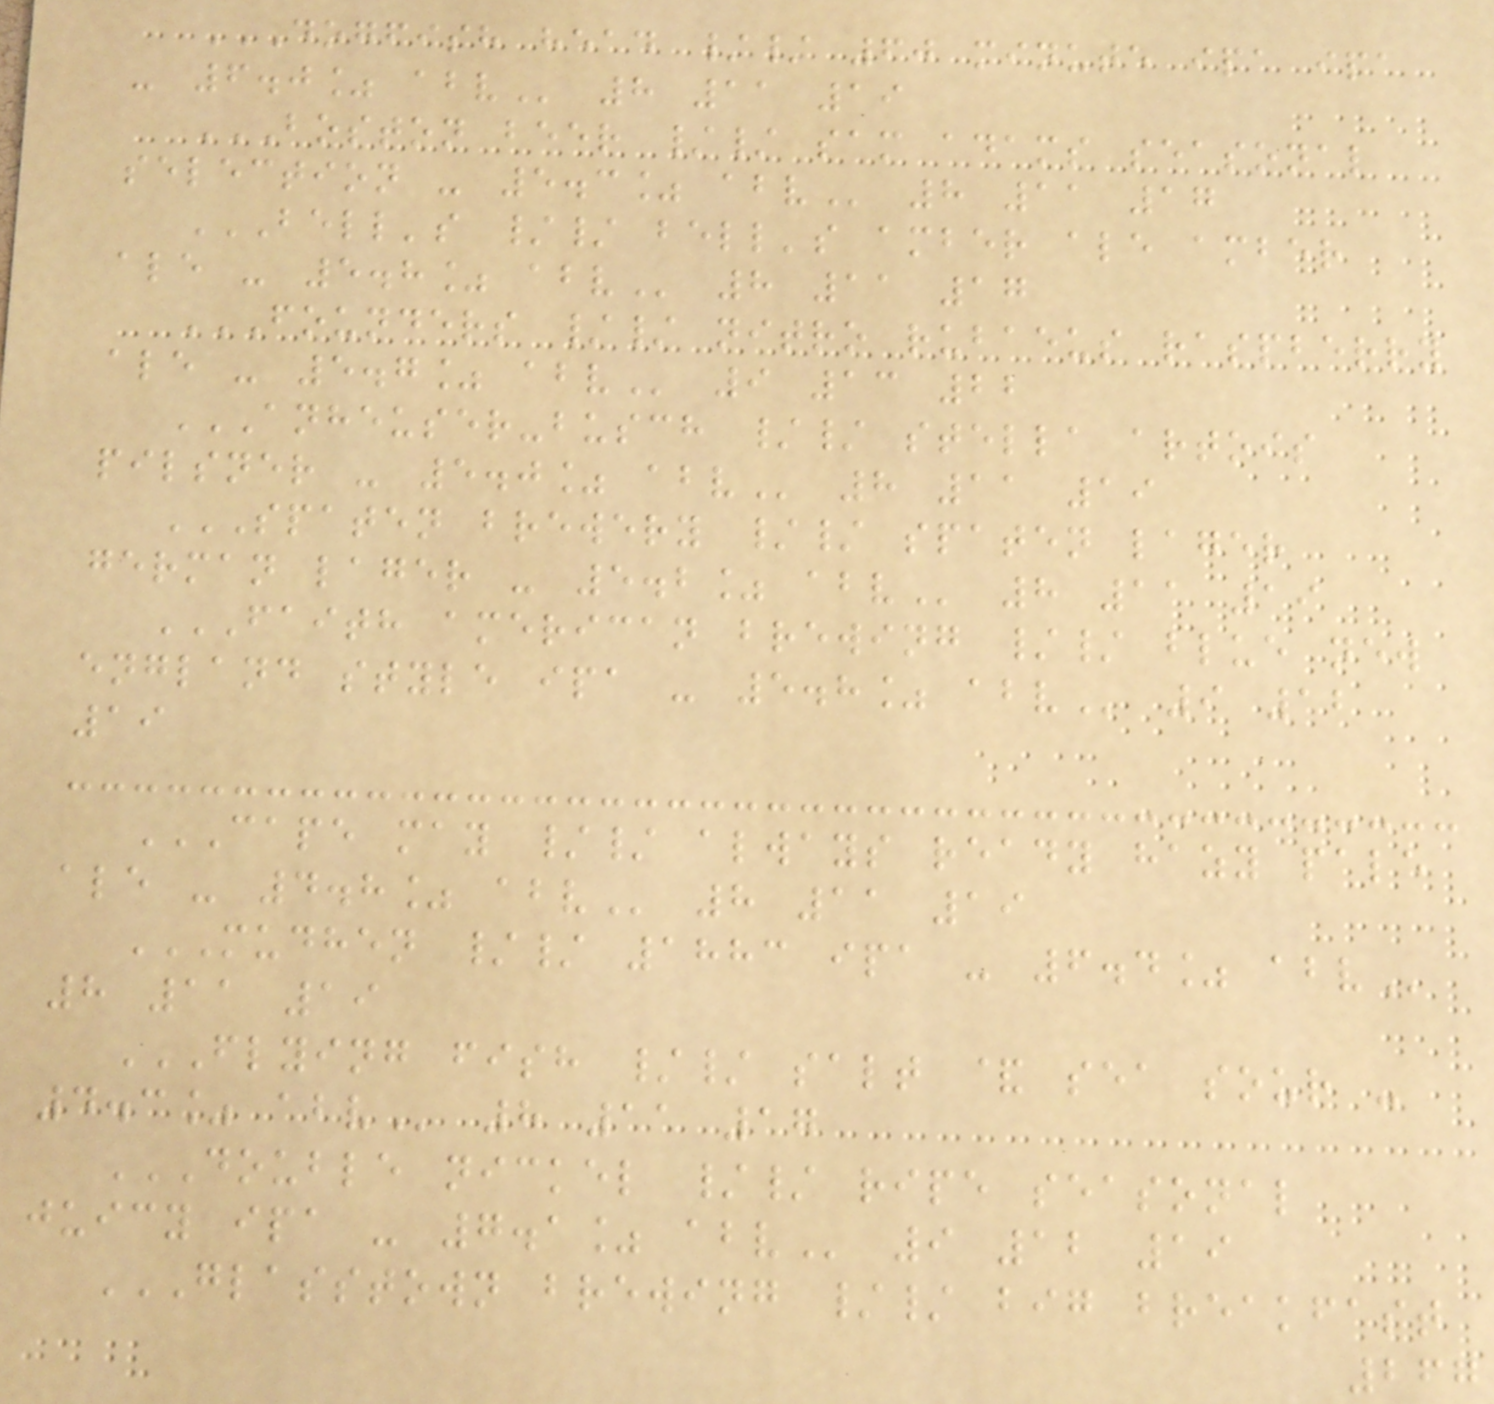DOGFISH HEAD // 60 MINUTE IPA IPA
- 6.0% ABV 8 11 19
BOSTON BEER // SAM ADAMS SEASONAL
SELECTION - 5.3% ABV 8 11 17
BELL'S // BELL'S AMBER ALE AMBER
ALE - 5.8% ABV 8 11 17
FOUNDERS // NITRO RUBAEUS RASPBERRY
ALE - 5.7% ABV 9 13 22
ANHEUSER-BUSCH // STELLA ARTOIS
PILSNER - 5.0% ABV 8 11 19
SPATEN BREWERY // SPATEN LAGER
GERMAN LAGER - 5.2% ABV 8 11 19
FAITH AMERICAN BREWING // BLUE NEW
ENGLAND STYLE IPA - 5.8% ABV 9 12
19
CAPE MAY // ALWAYS READY HAZY PALE
ALE - 4.8% ABV 8 11 19
MUDHEN // 1883 IPA - 6.4% ABV
8 11 19
FLYING FISH // SALT & SEA SOUR -
4.3% ABV 8 11 17
DOUBLE NICKEL // RIPE SEASONAL
JUICY IPA - 7.1% ABV 9 12 19
GLASSTOWN BREWING // BIG BREAKFAST
267
